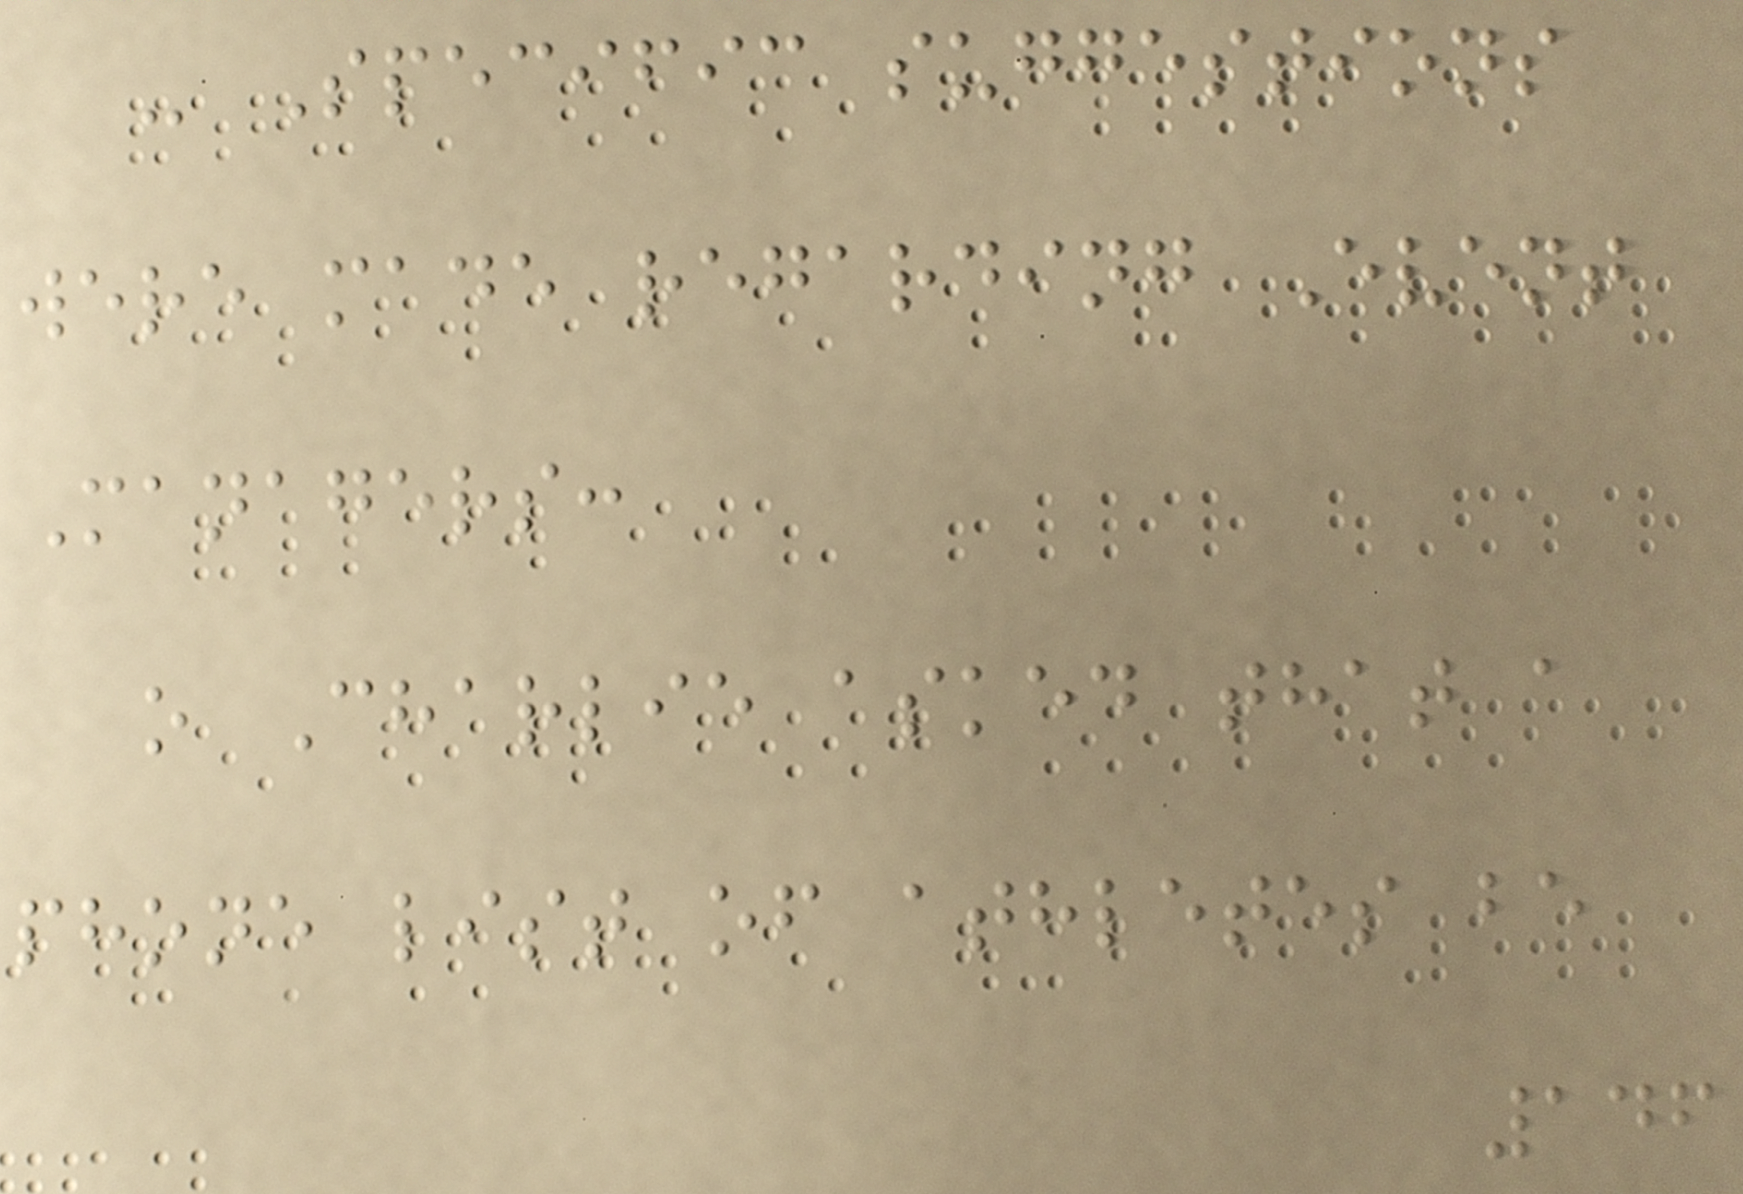- Specific suggestions
were made regarding Event
Managers:
o Charlie asked that a
phone list of athletes be
146
